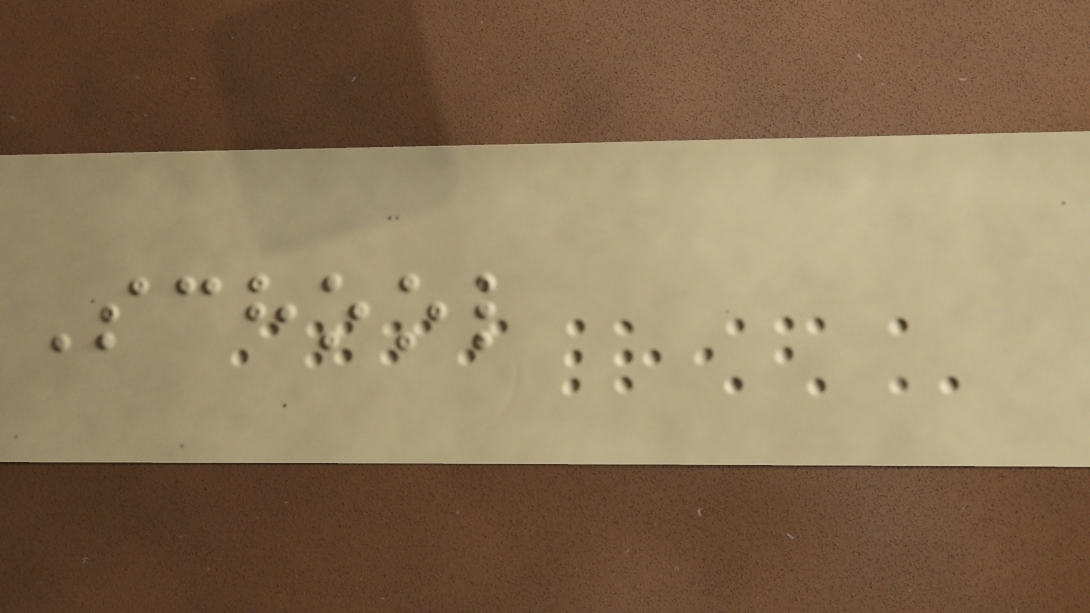School
